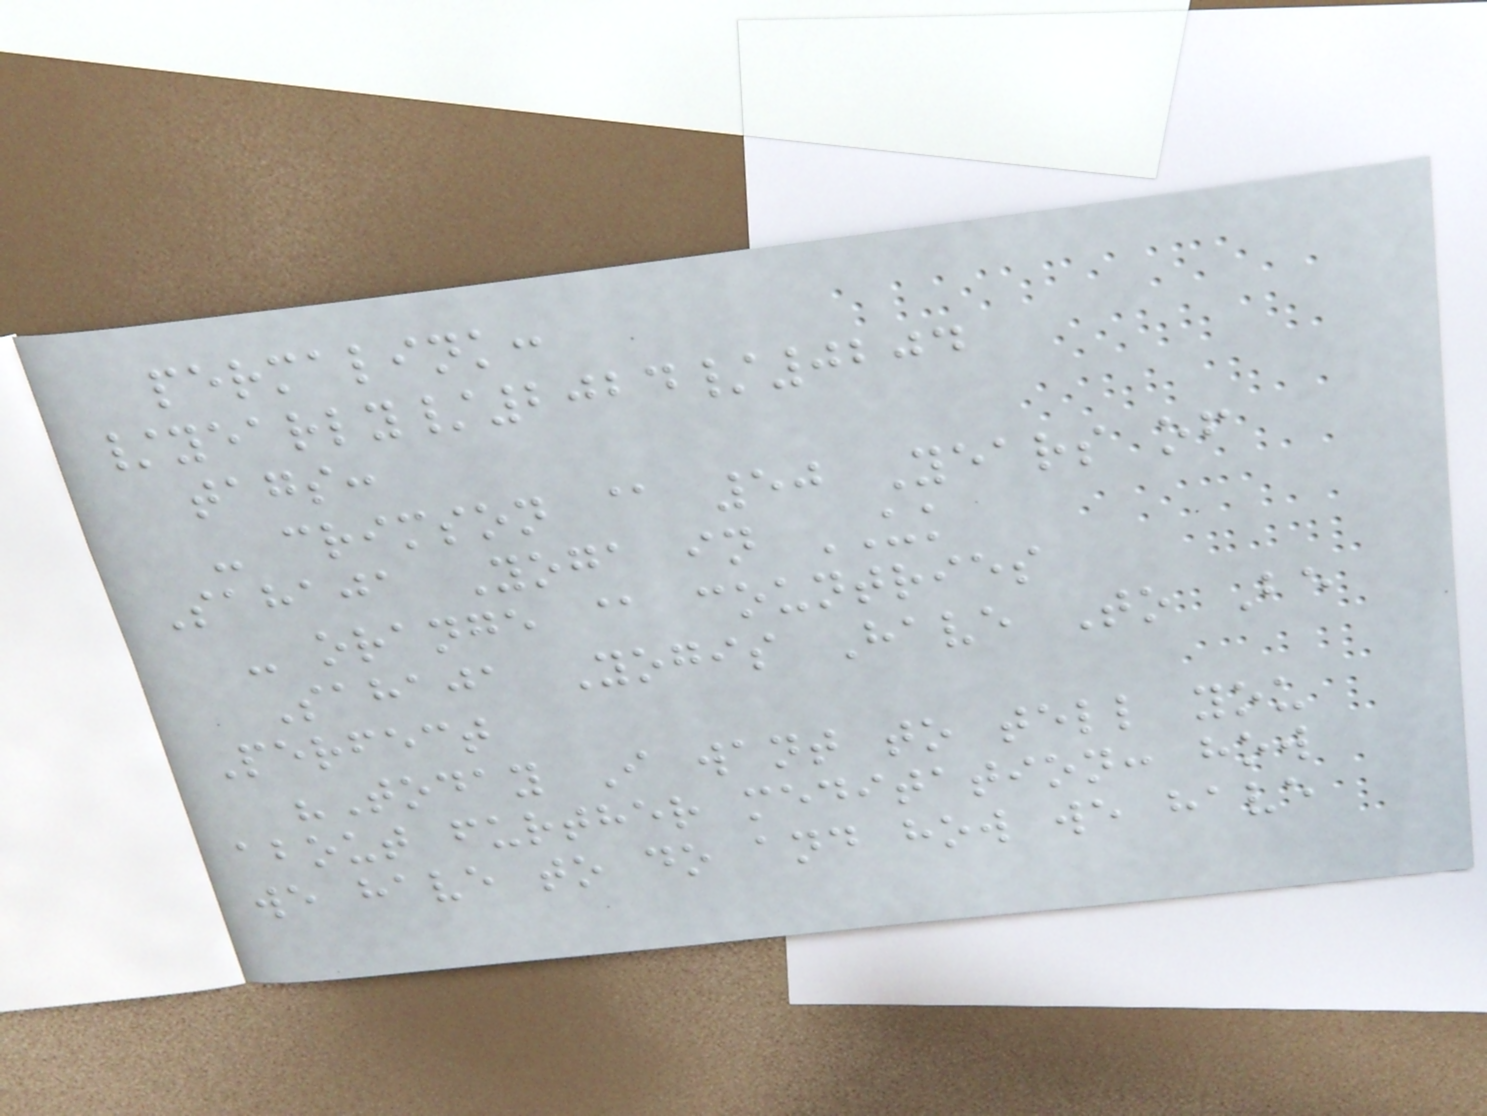permalink:
/yearly/2024/0204
tags:
- crimson @ 50 Years of
Sahaja Yoga in UK
- orange @ countries
Sahaja Yogis Have To Be
Perfect
"Today I want to tell you
about further meditation: how
we have to do and how we have
